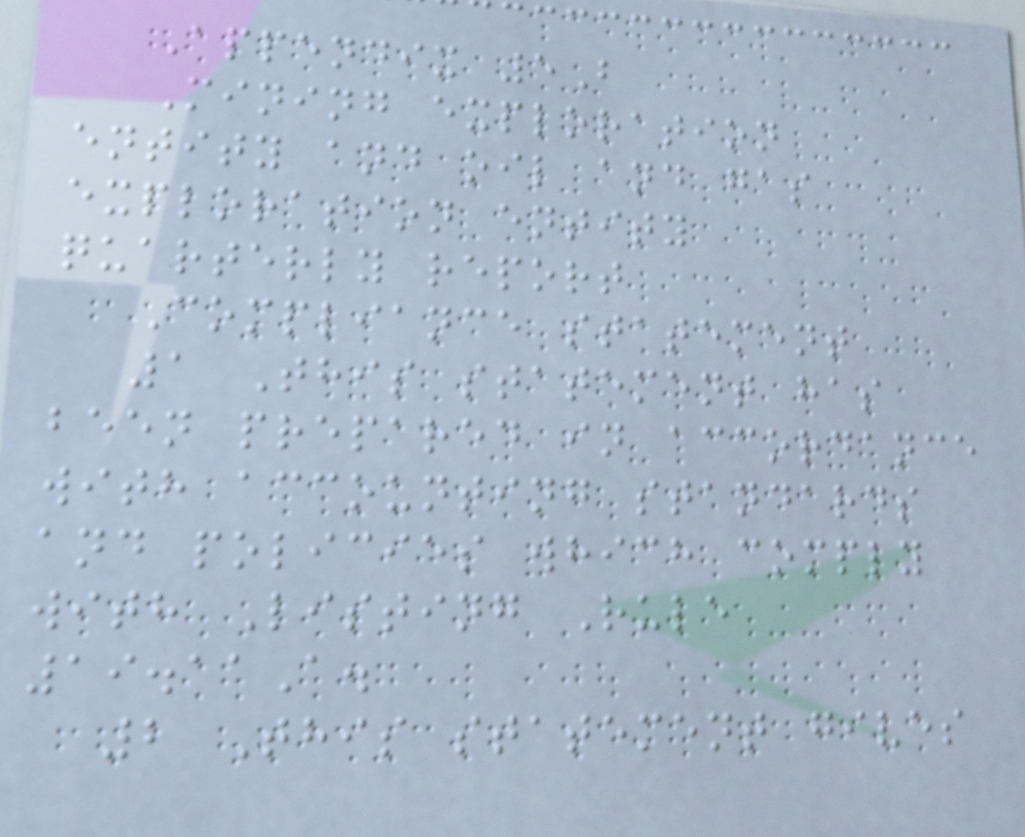Appendix 5B
Mining exploration
entity and oil and gas
exploration entity
quarterly report
Compliance statement
1 This statement has
been prepared in accordance
with accounting standards
and policies which comply
with Listing Rule
19.11A.
2 This statement gives
